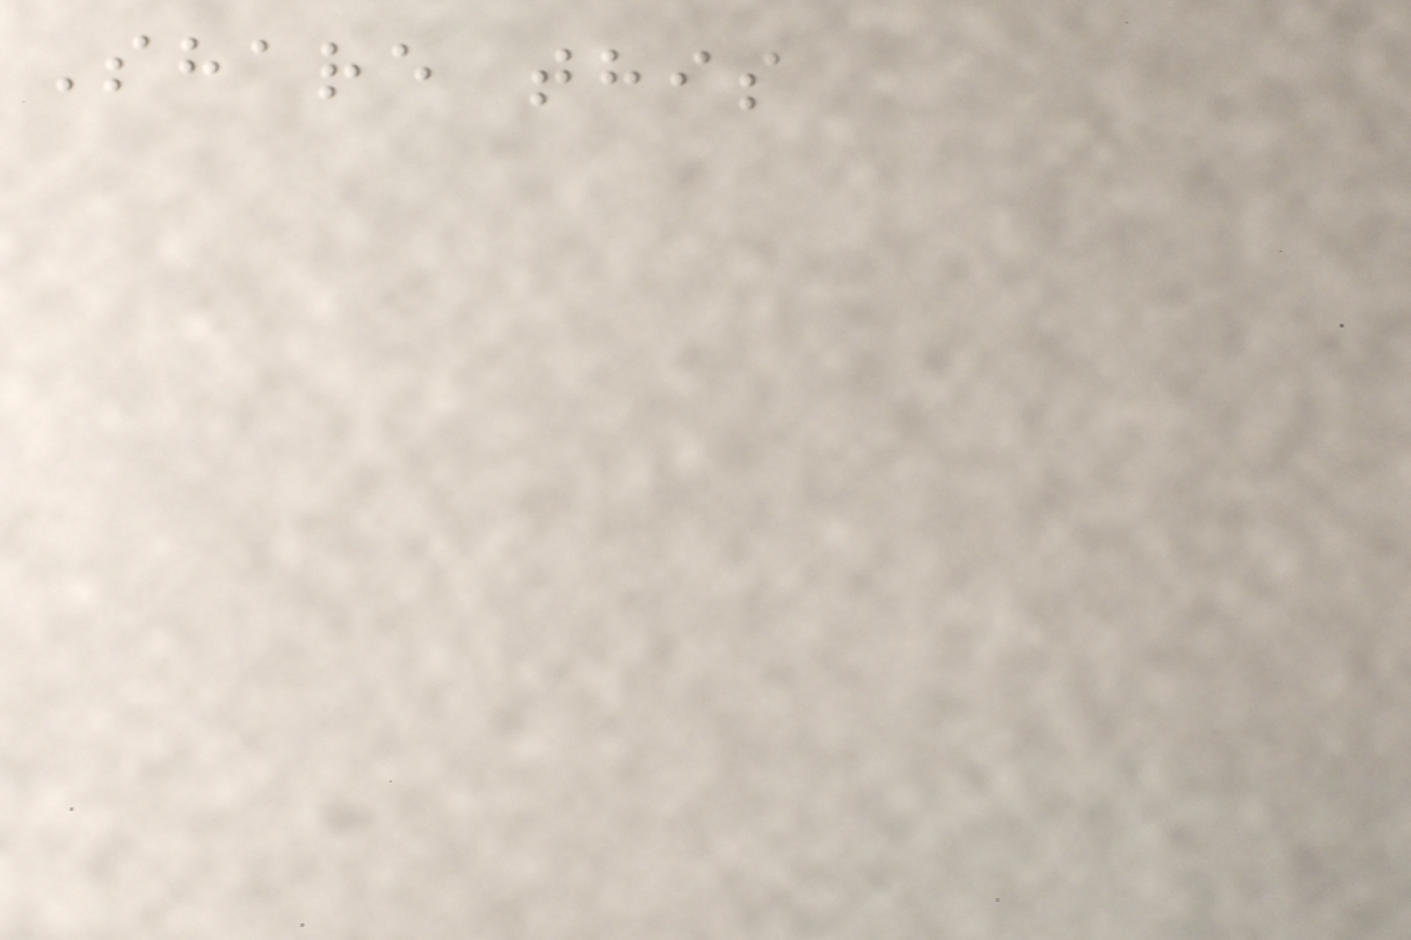Share this
